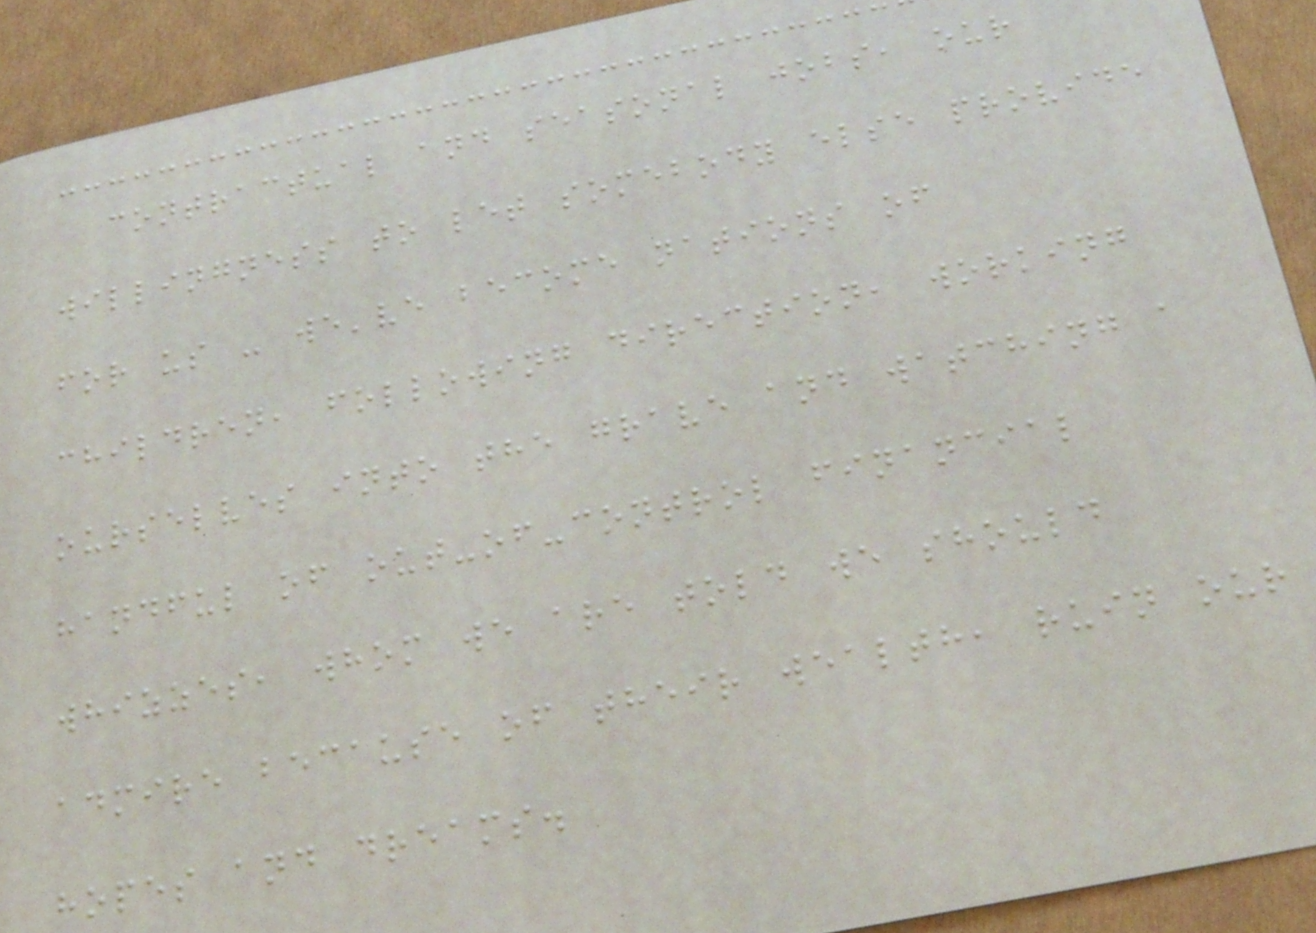contractual and seasonal jobs, our
willingness to let somebody else provide
for us - we've become nations of
children, following direction, working
ourselves into the grave and watching a
handful of out-of-control financial
whizzes, whom we are told we should
admire because of their wealth, ruin our
hopes and dreams.
